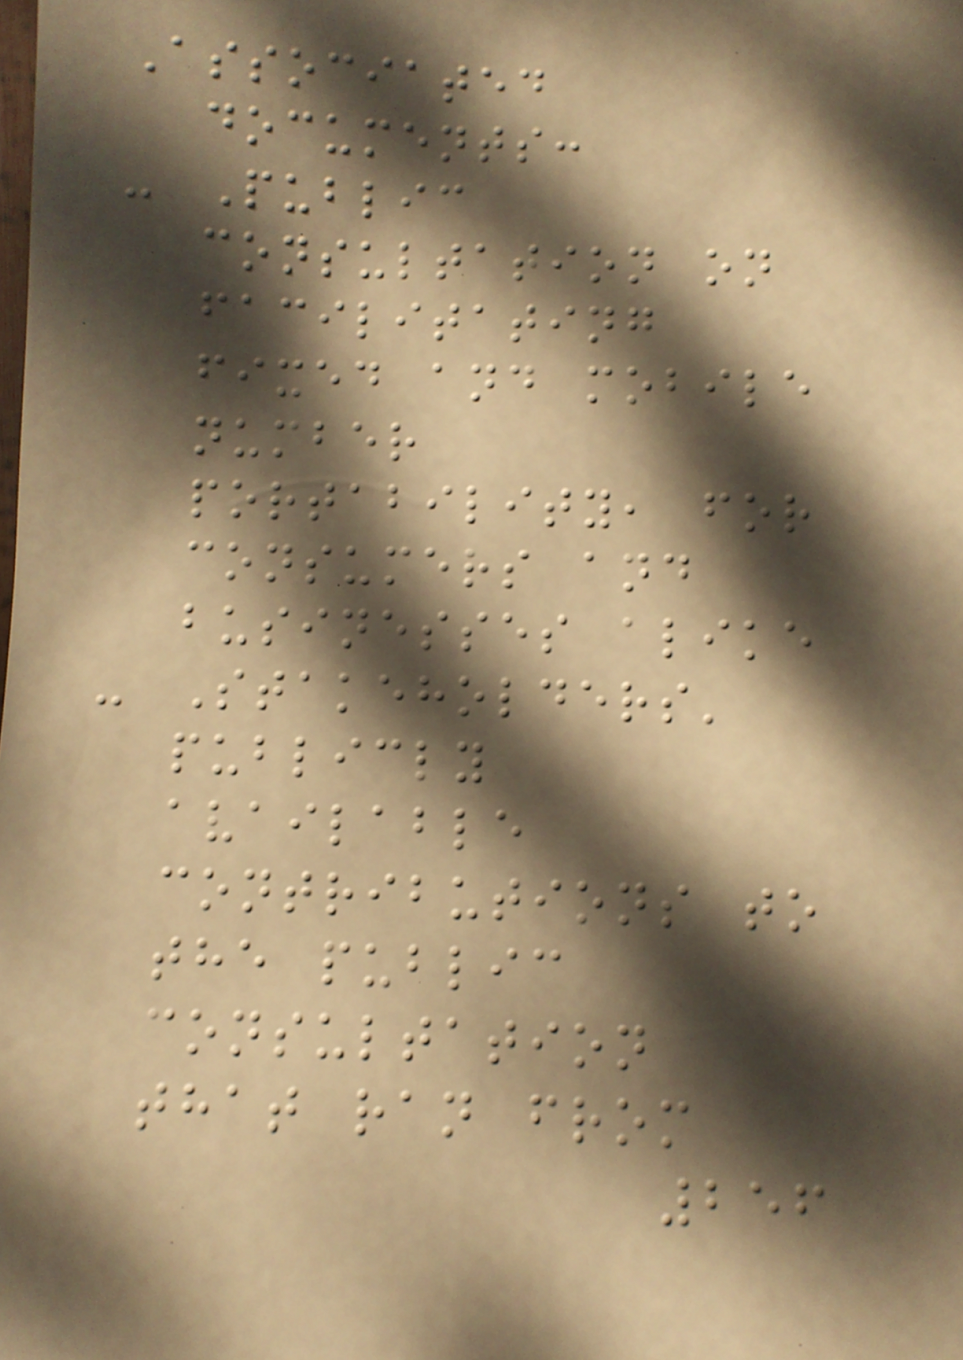Associated
documents:
- Public
consultation on
facilitating
fixed and mobile
number
portability, for
consumers and
businesses alike
- Stakeholders'
publicly
available
contributions to
the public
consultation
that ran from
256
